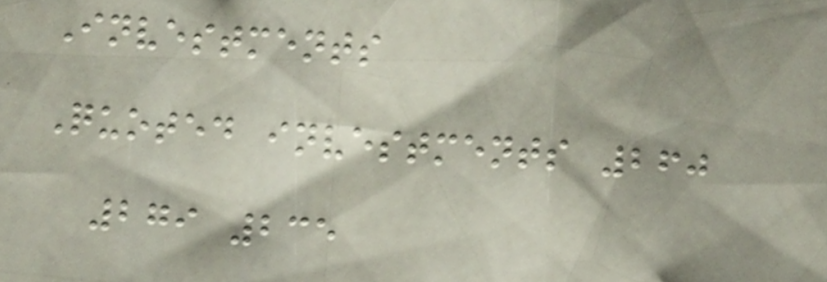Investments
Quoted investments 260
279 235
